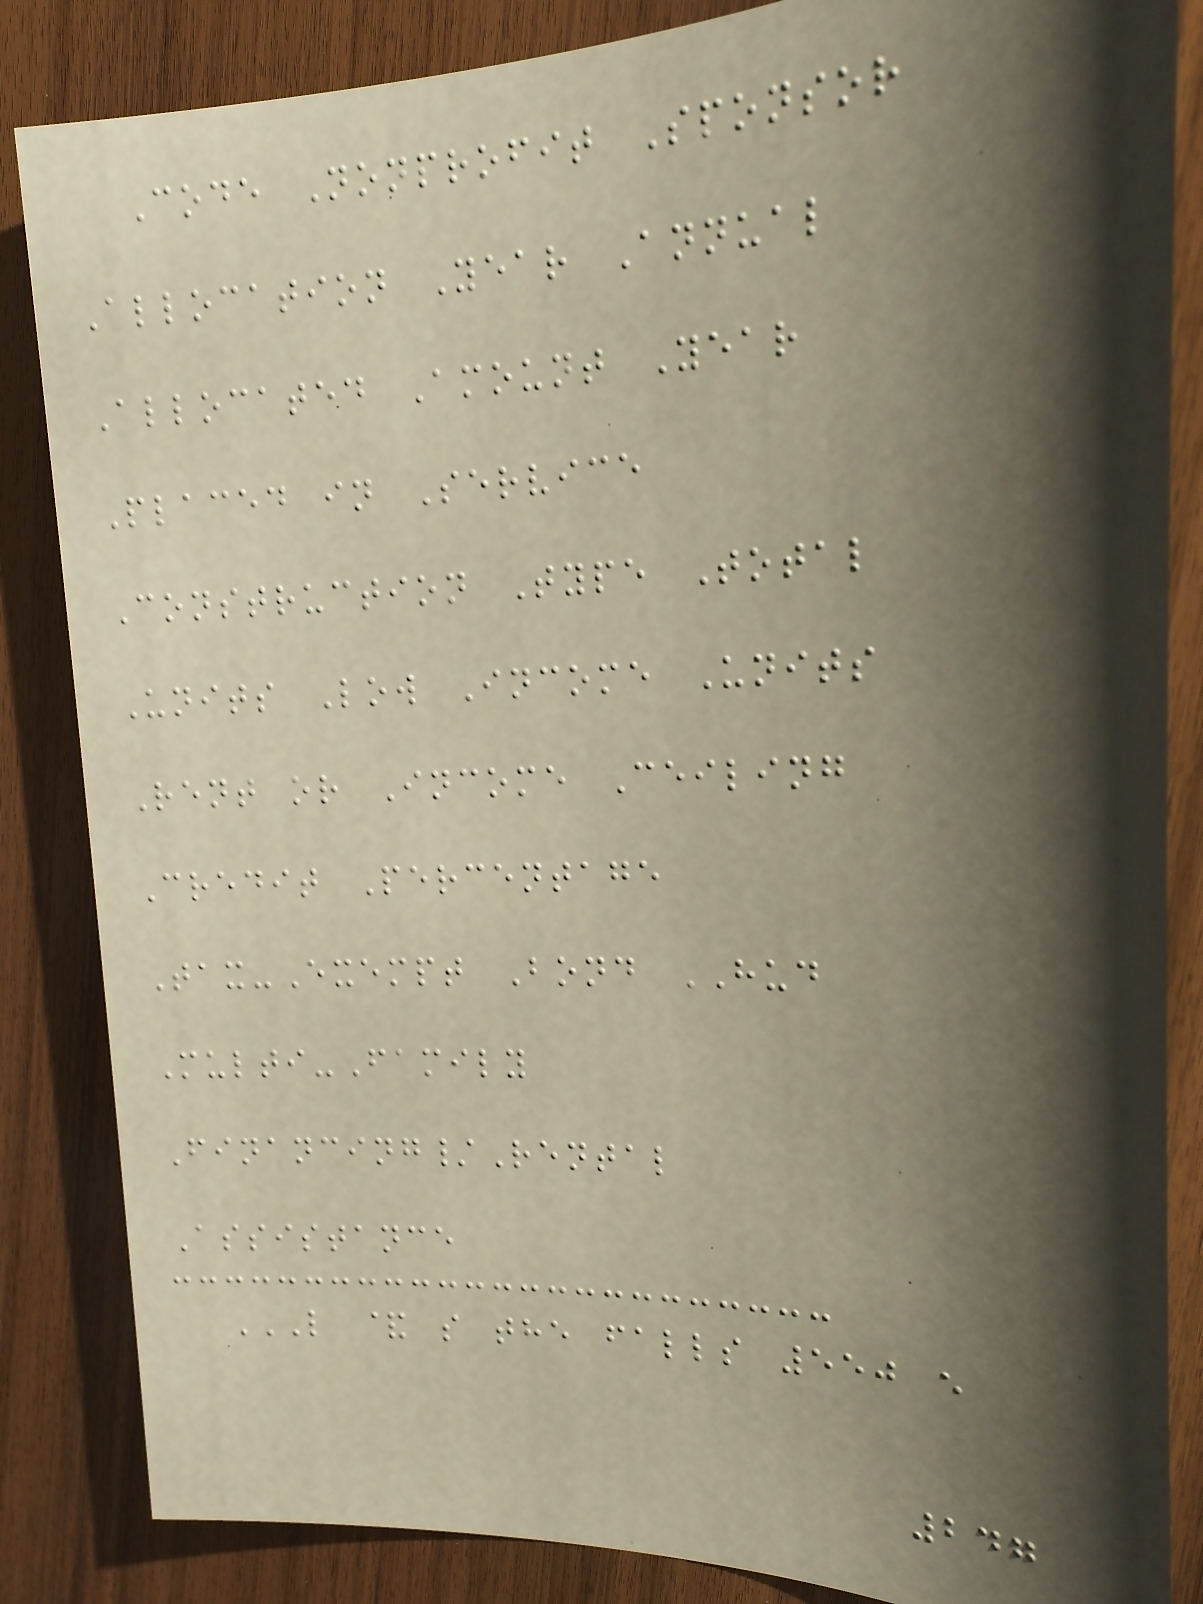Code Nonprofit Sponsor
Allocation Year Annual
Allocated Amount Year
Placed in Service
Construction Type Total
Units Low Income Units
Rent or Income Ceiling
Credit Percentage
Tax-Exempt Bond HUD
Multi-Family
Financing/Rental
Assistance
L & S THE FALLS 550 E
247
